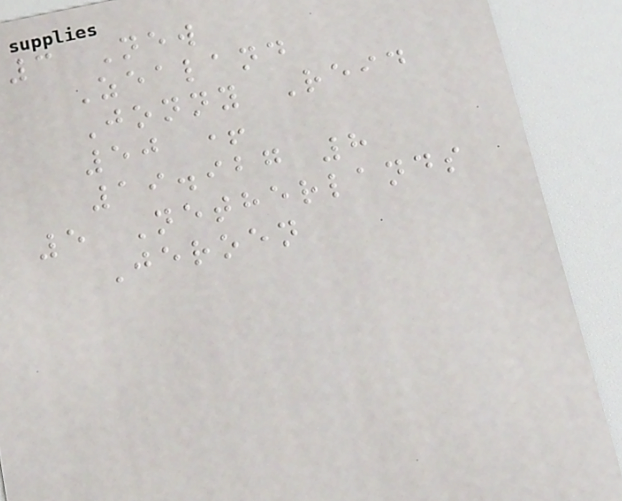3 New
Zealand
Jonny Reid
50 +
19.927 8
5 Netherlands
Jeroen
